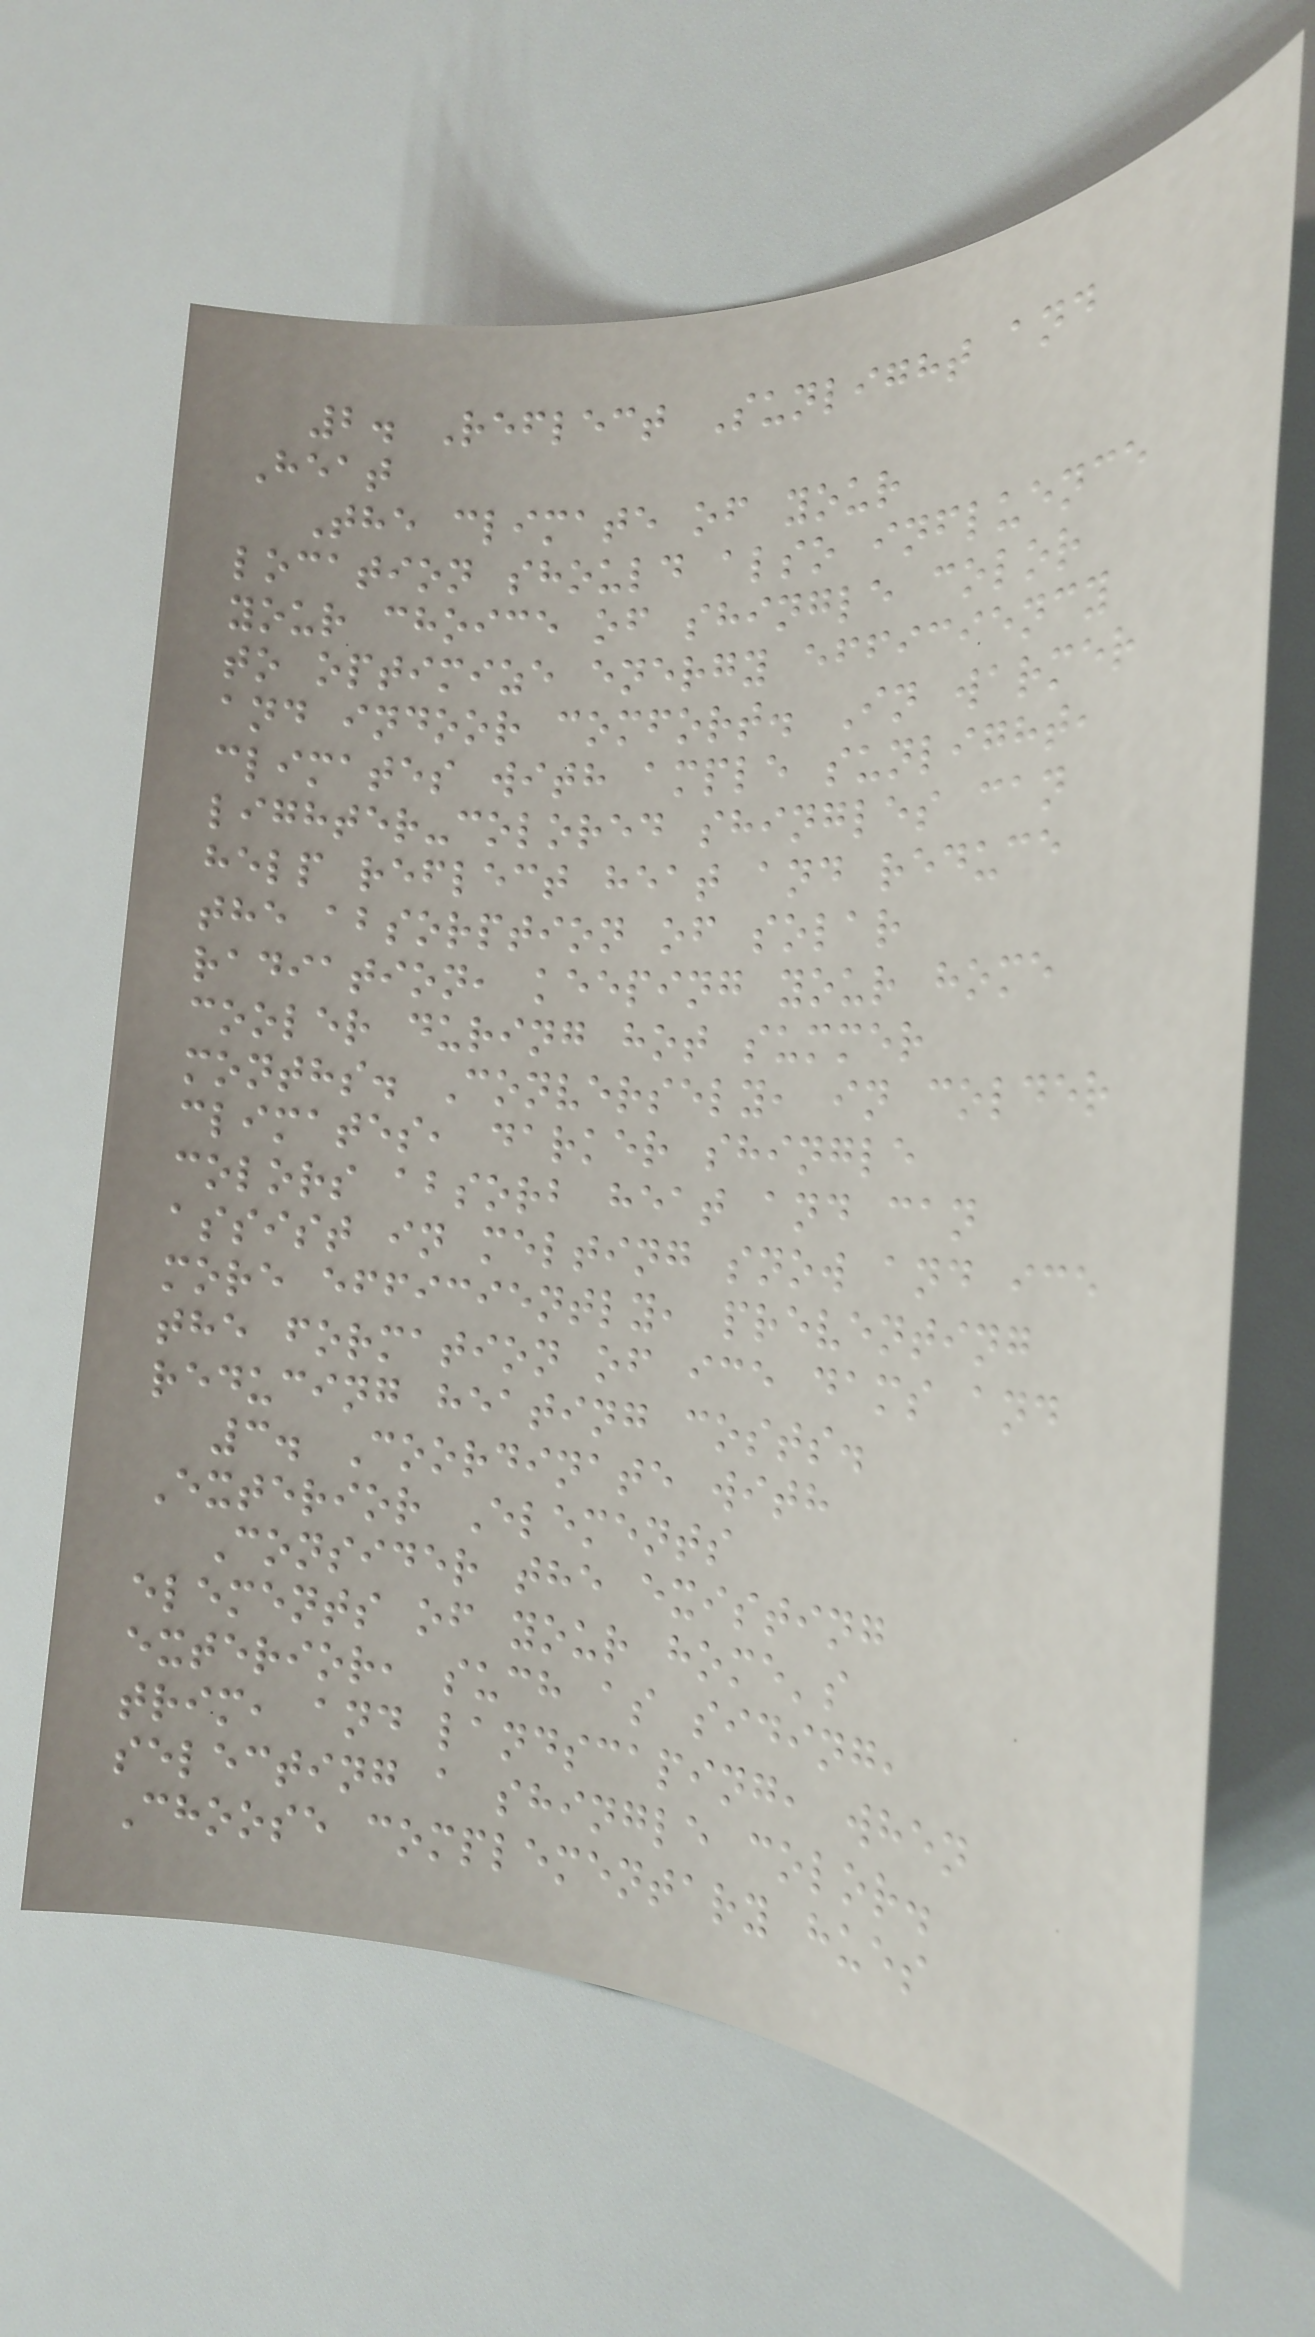2. Reflect Sunlight and
Heat
The climate of your
location should also influence
your choice of shingle color
to optimize energy efficiency
and indoor comfort. In warmer
climates with ample sunlight,
lighter-colored shingles can
help reflect heat and reduce
the absorption of solar
radiation, keeping your home
cooler during hot summer
months. Conversely, in colder
climates, darker shingle
colors absorb heat and can
assist in melting snow and ice
more efficiently, preventing
the formation of ice dams and
reducing heating costs.
3. Coordinate with
Exterior Elements
Consider the existing
elements of your home's
exterior, such as siding,
trim, and landscaping, when
selecting a shingle color.
Choose complementary hues
